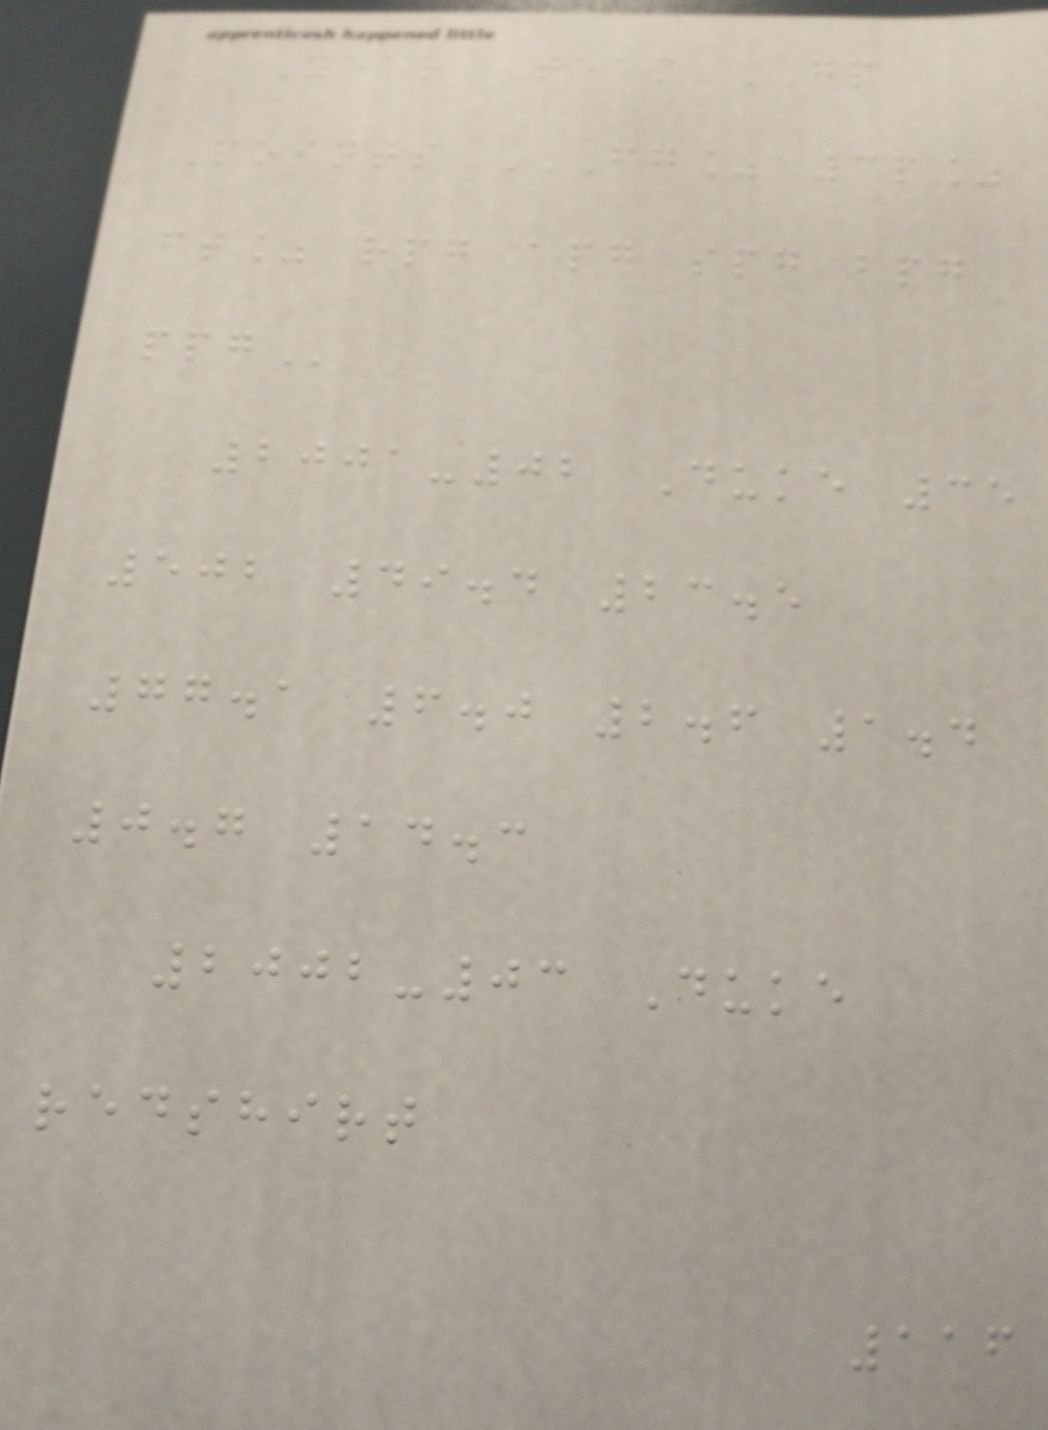Year Team GP
Points FG% 3P%
FT% RPG APG SPG BPG
PPG
2001-02 Duke 35
502 49.4 23.5
77.1 6.0 2.6 1.4
0.7 14.3
2002-03 Duke
redshirt
116
